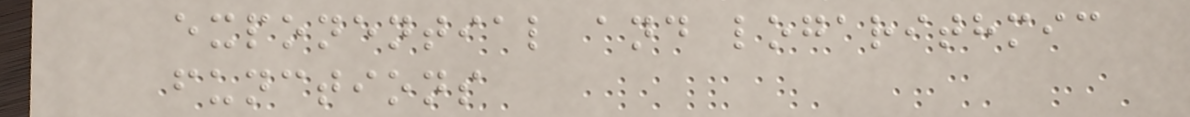exponential and logarithmic
functions
